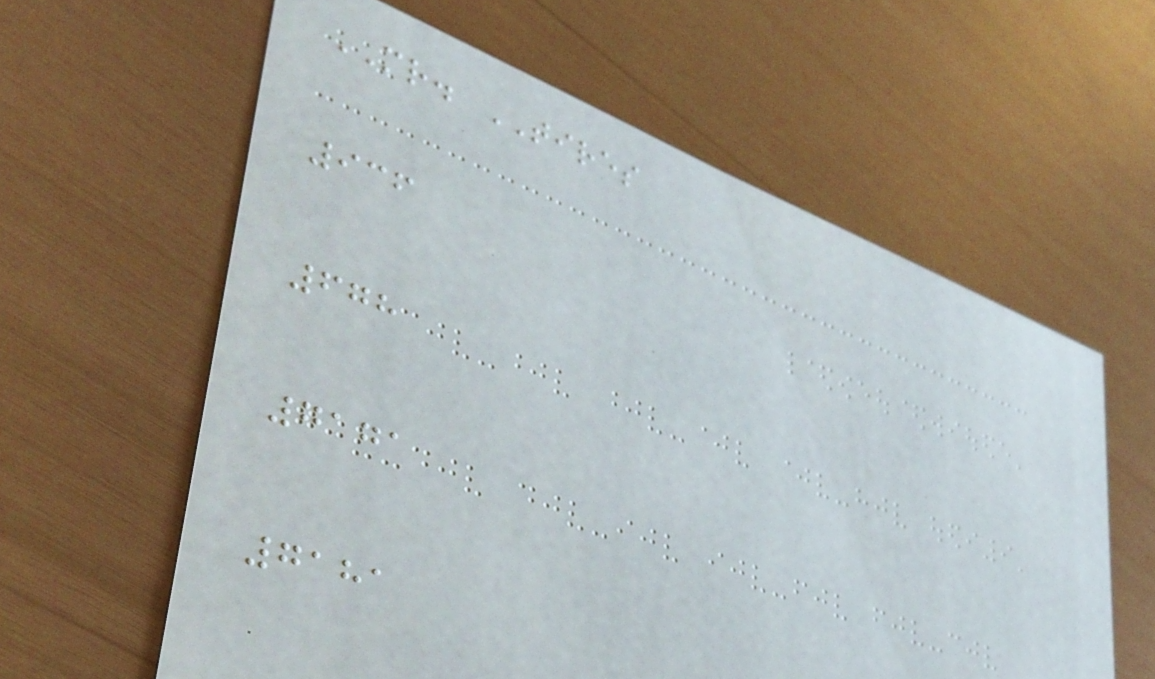MR. TIRES
936
678
7171
7181
